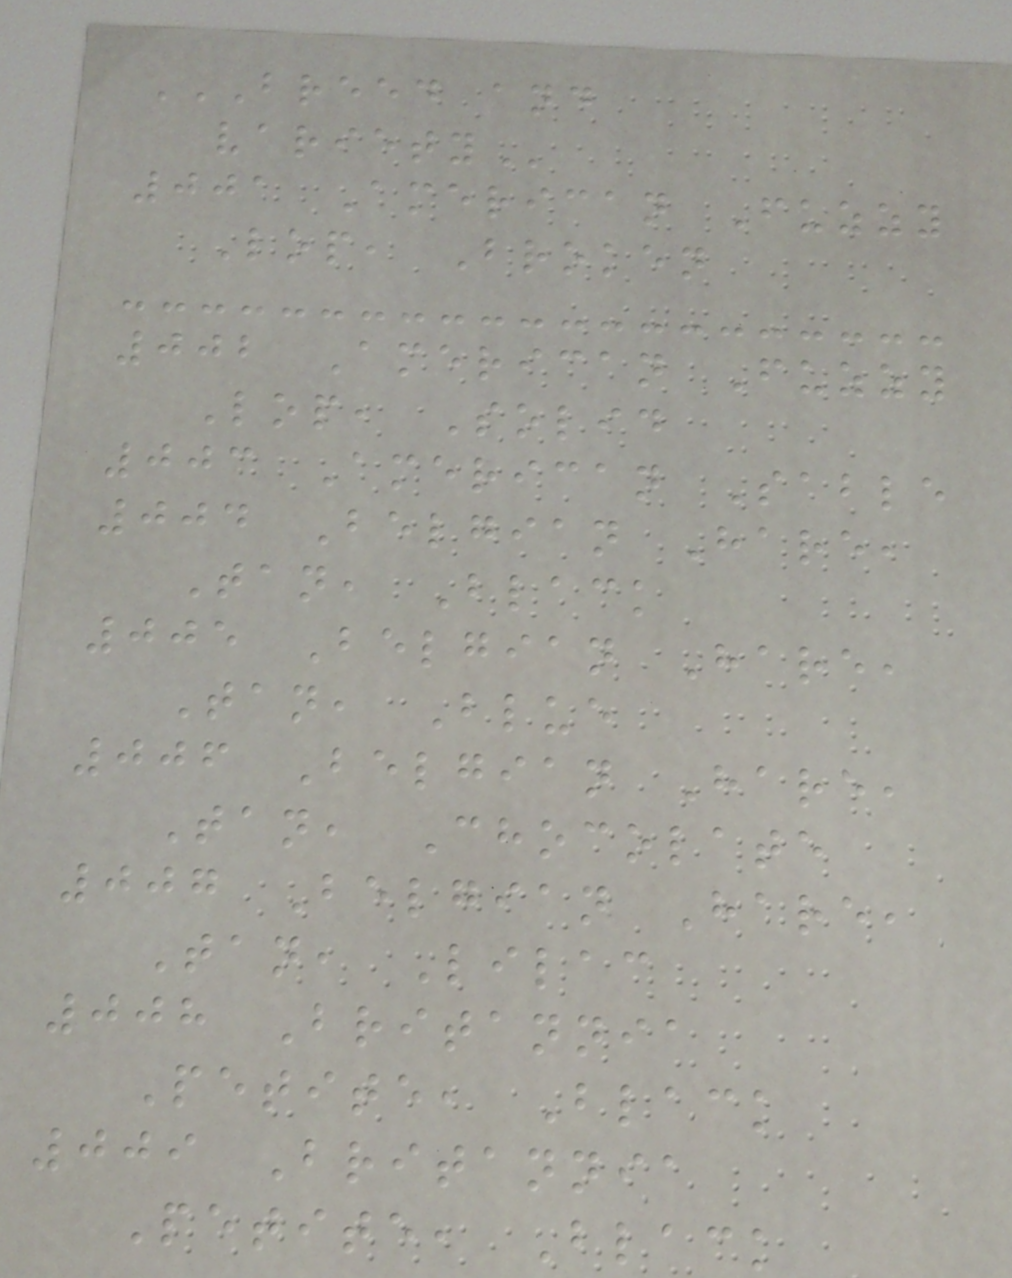BREED AND
VARIETY
001 American Fuzzy
Lop, Broken
002 American Fuzzy
Lop, Solid
003 American Sable
004 Belgian Hare,
Tan, Black
005 Belgian Hare,
Tan, Blue
006 Belgian Hare,
Tan, Chocolate
007 Belgian Hare,
Tan, Lilac
008 Britannia
Petite, Black
009 Britannia
Petite, Black
